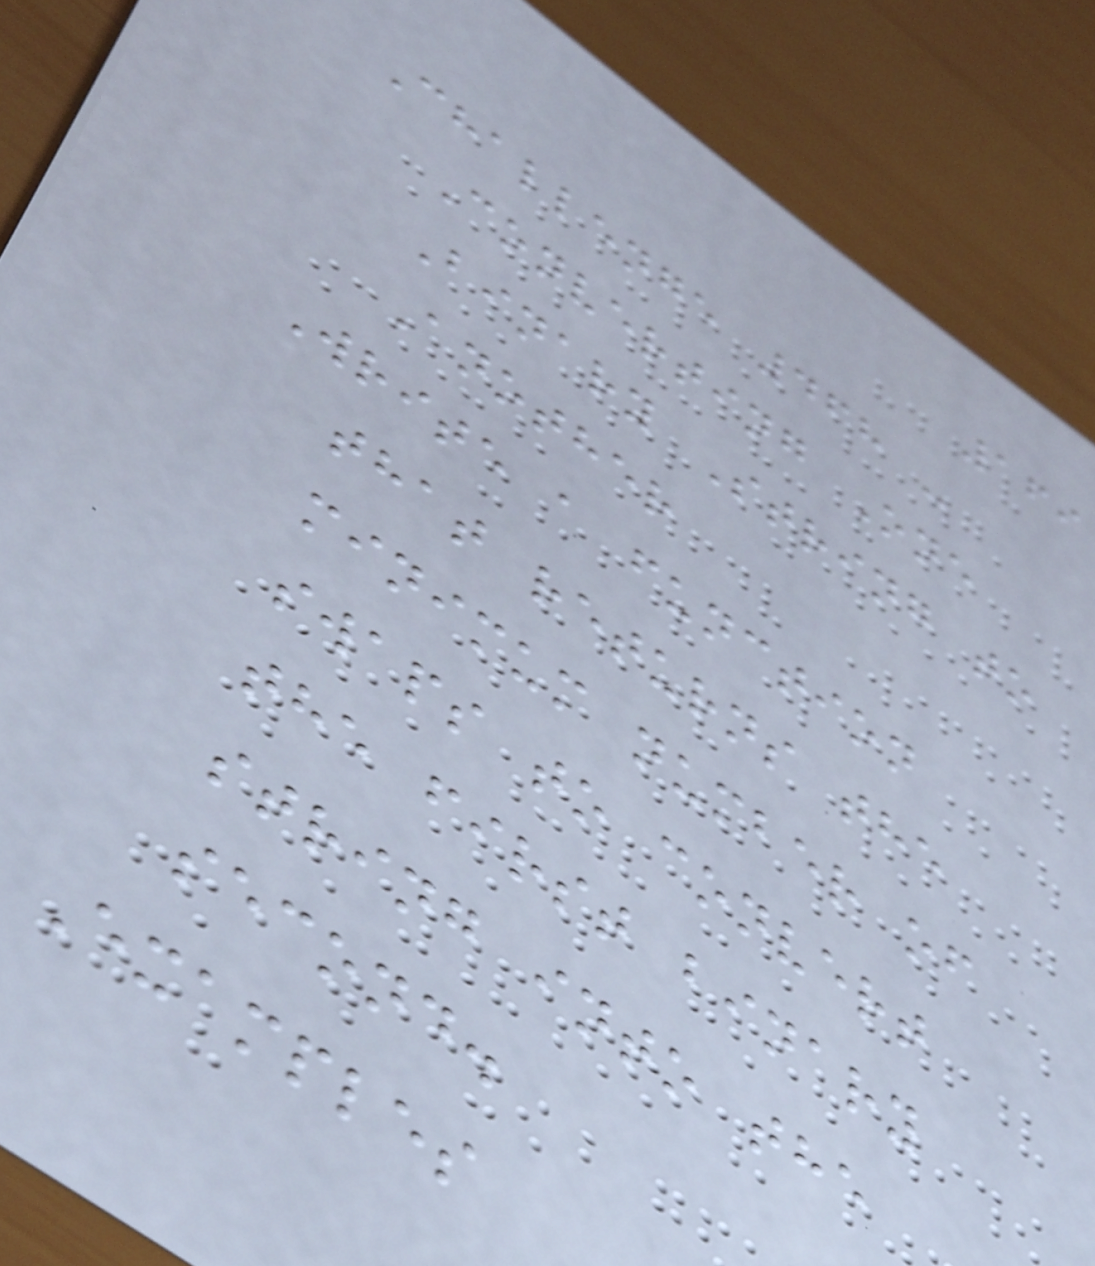169
Challenge 468 -
Converting One
Binary String to
Another
Write a function
that returns the
minimum number of
swaps to convert
the first binary
string into the
second.
Examples
